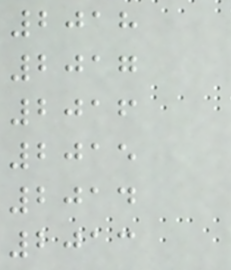2018
2017
2016
2015
2014
2013
